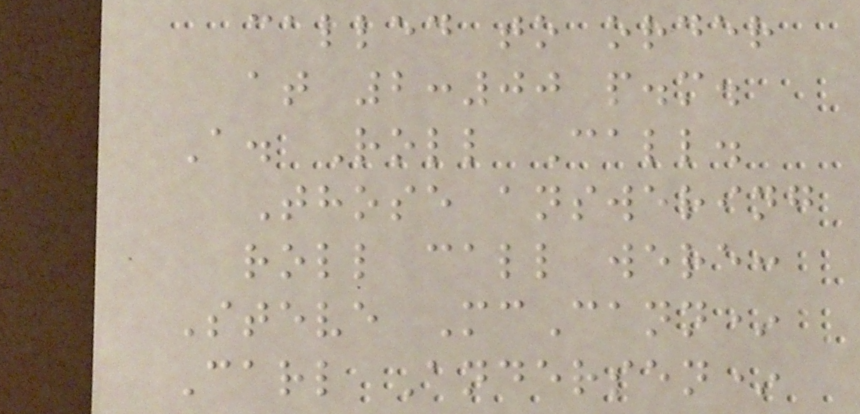called to order
at 2:00 p.m.
A. Roll Call.
Those answering
roll call were:
Steve McCann*
Carl Andersen*
